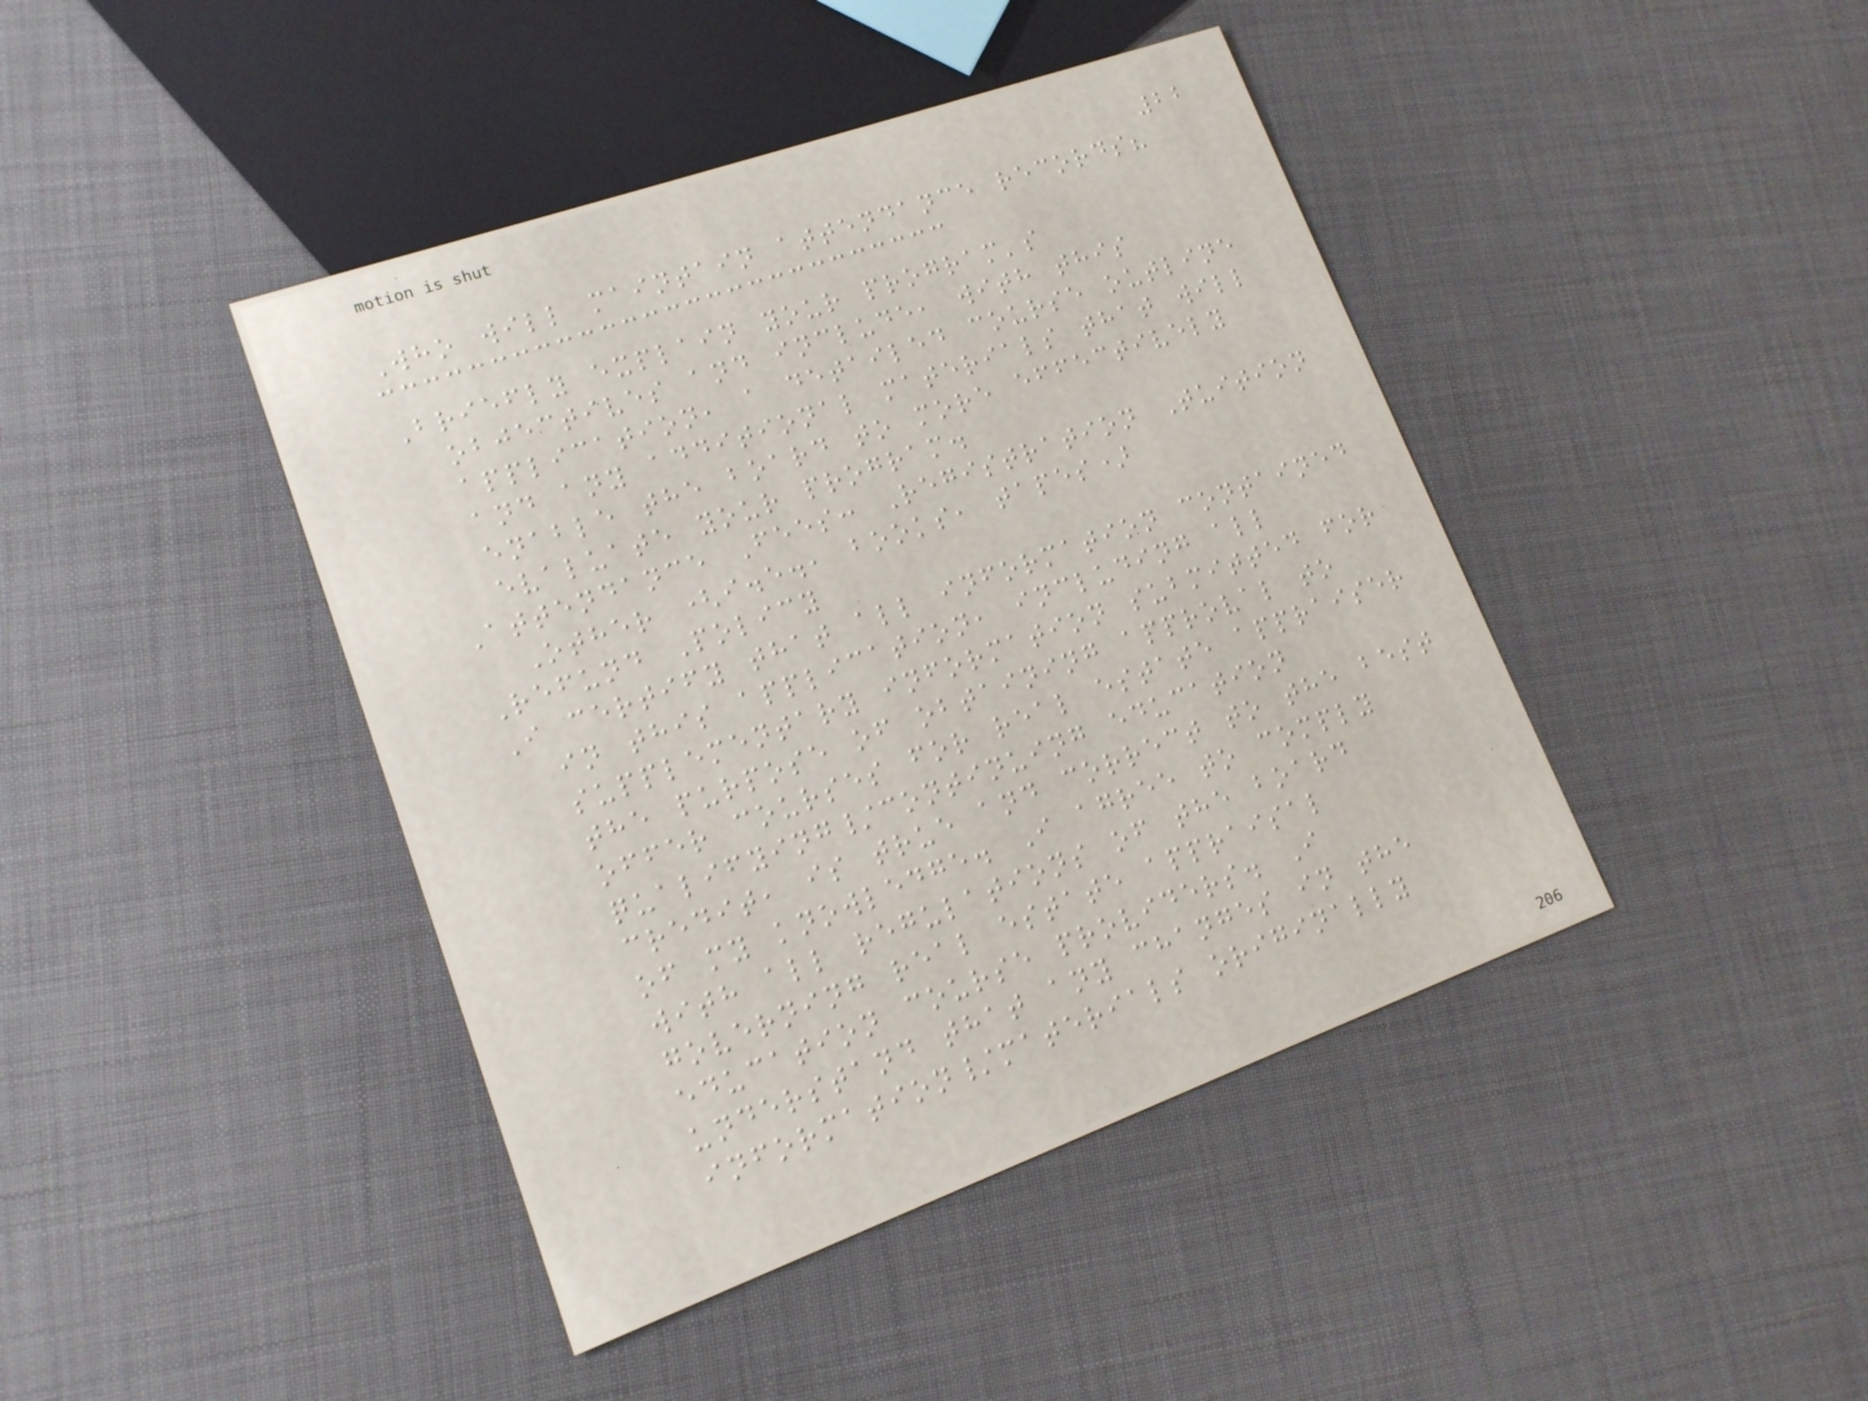22
Who will maintain attendance records?
Briefly explain your program's
objectives and include, with this
application, a detailed course outline
and any additional materials that will
enable the board to more effectively
evaluate your program.
Attendance Fees: Registration Tuition
Other (i.e., books, tapes)
Refund Policy
I certify that all information contained
in this application, including all
supplementary information submitted for
the purpose of obtaining approval to
offer courses for real estate appraiser
qualifying/continuing education
credit, is true and correct to the best
of my knowledge. I agree to comply
with all regulations of the board
governing real estate appraisal
education course providers. I
understand that any changes in the
information/materials originally
